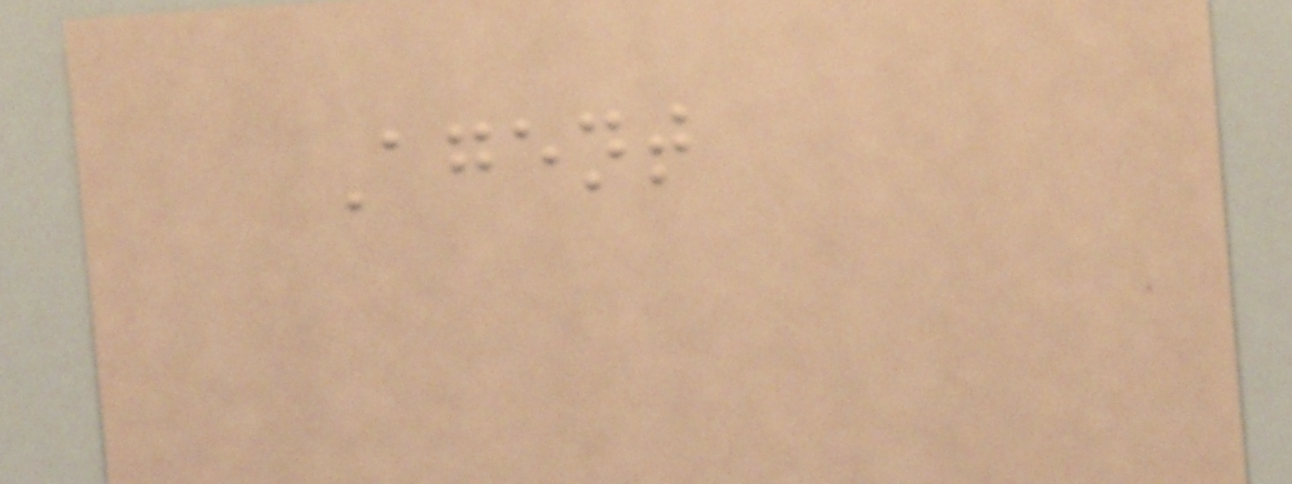Agent
